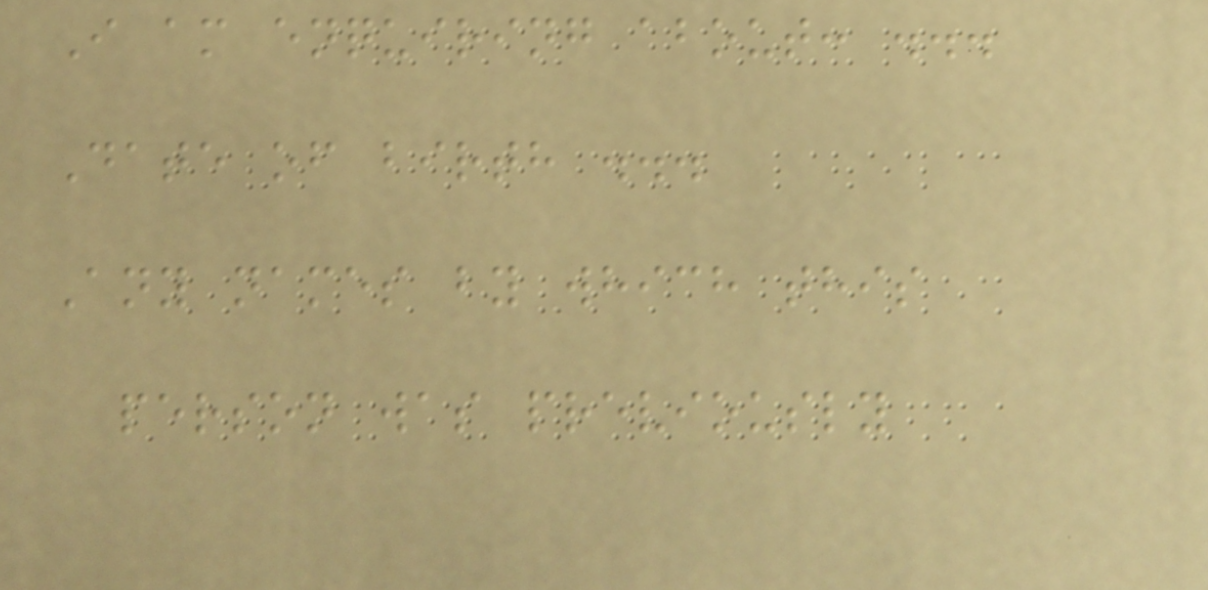I am enquiring about: ...
Date of birth ...
Any names by which this
person was previously
